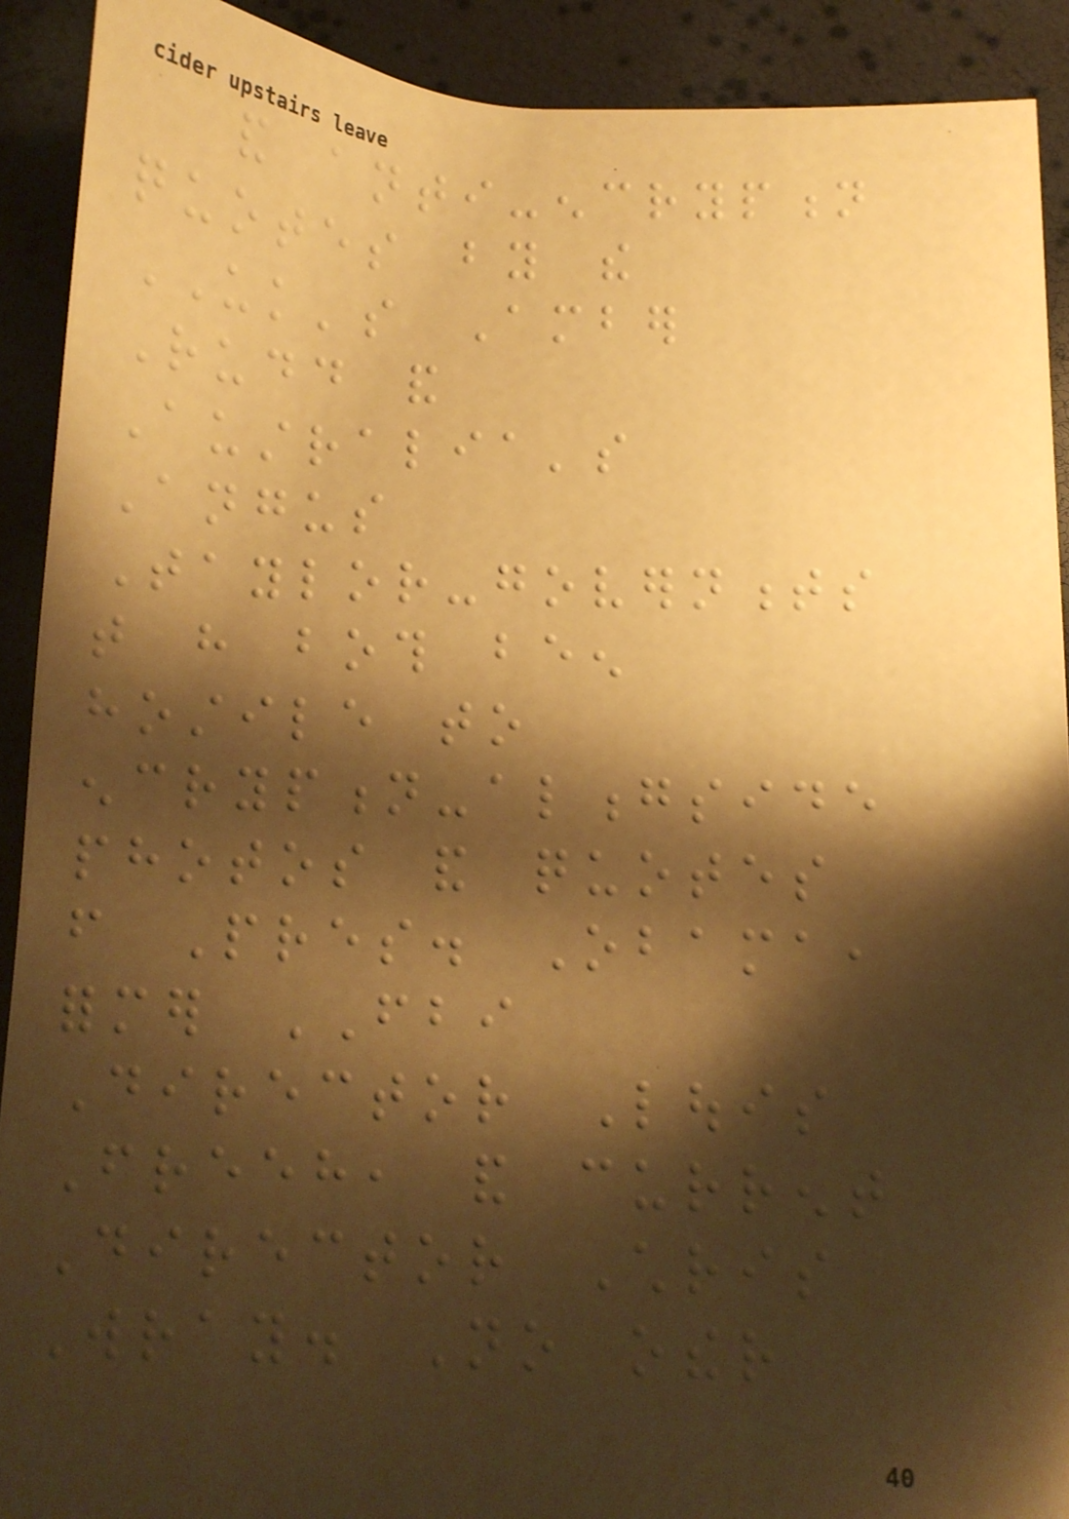and anti-encryption
quotes by the
UK's Amber
Rudd and
Australia's
Angus
Taylor-governments
that have both been
hostile to
encryption-alongside
photos and quotes
from Pres. Obama,
former FBI
Director Louis
Freeh, and current
Director Chris
Wray. No other
